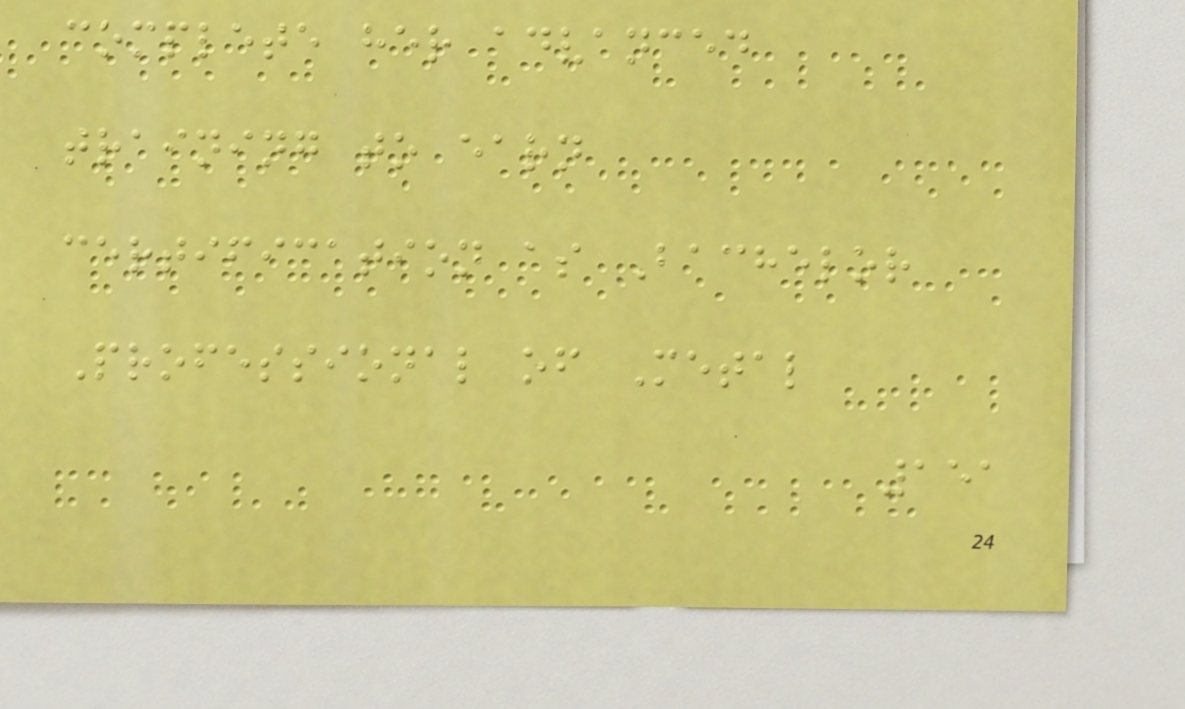complete her advanced
training to earn
certification as Bachelor
Professional of Metal
151
